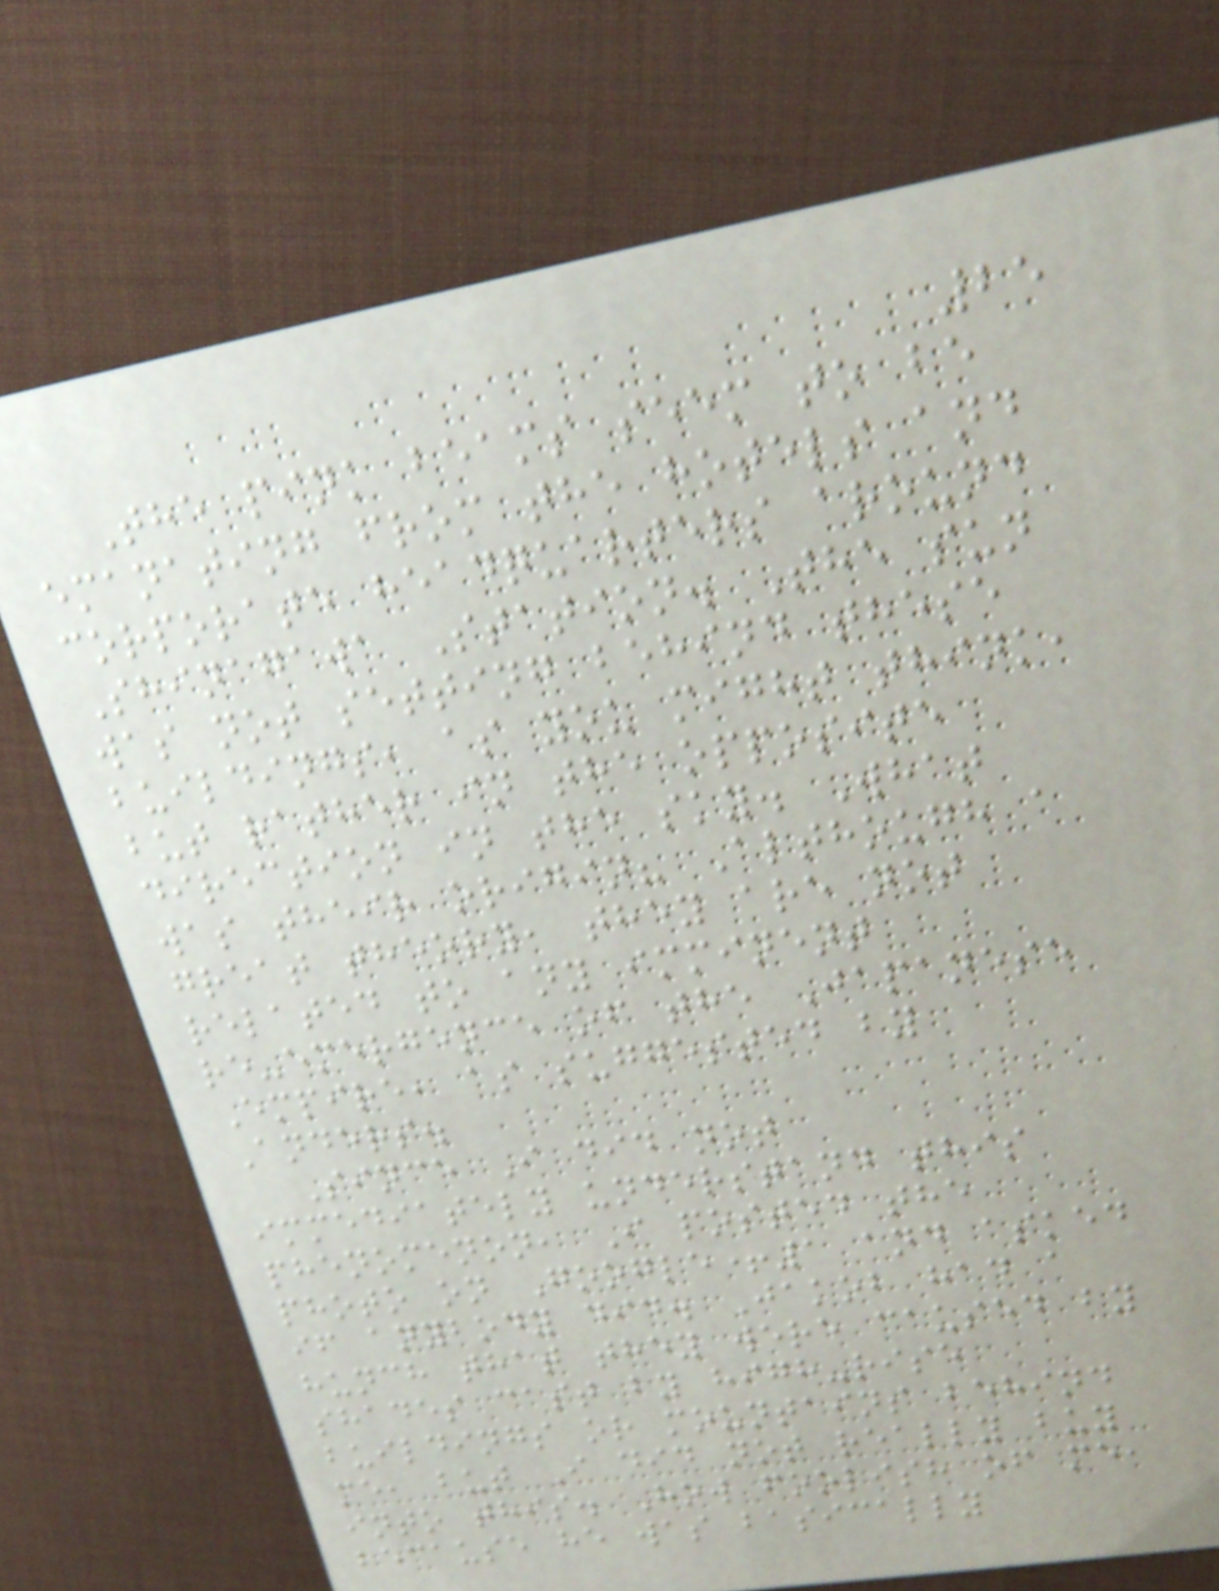25
The pink beams seem to be
emanating from the hotels and
corporate headquarters around
Shinagawa Station. The sun
was not setting behind these
buildings, as you might think,
but rather in the opposite
direction in the sky. What
was their origin? Although a
great theory, they are not
related to any imminent
re-emergence of the Japanese
Empire, as suggested by
Anders.
Since I did not
immediately understand this
phenomenon, I posted the
photo on Google+1 and asked
if anybody did. Jakob had a
hunch that they were caused by
shades cast by high-rise
buildings or mountains behind
me, but I did not really buy
into this. How foolish of me,
because he was basically
